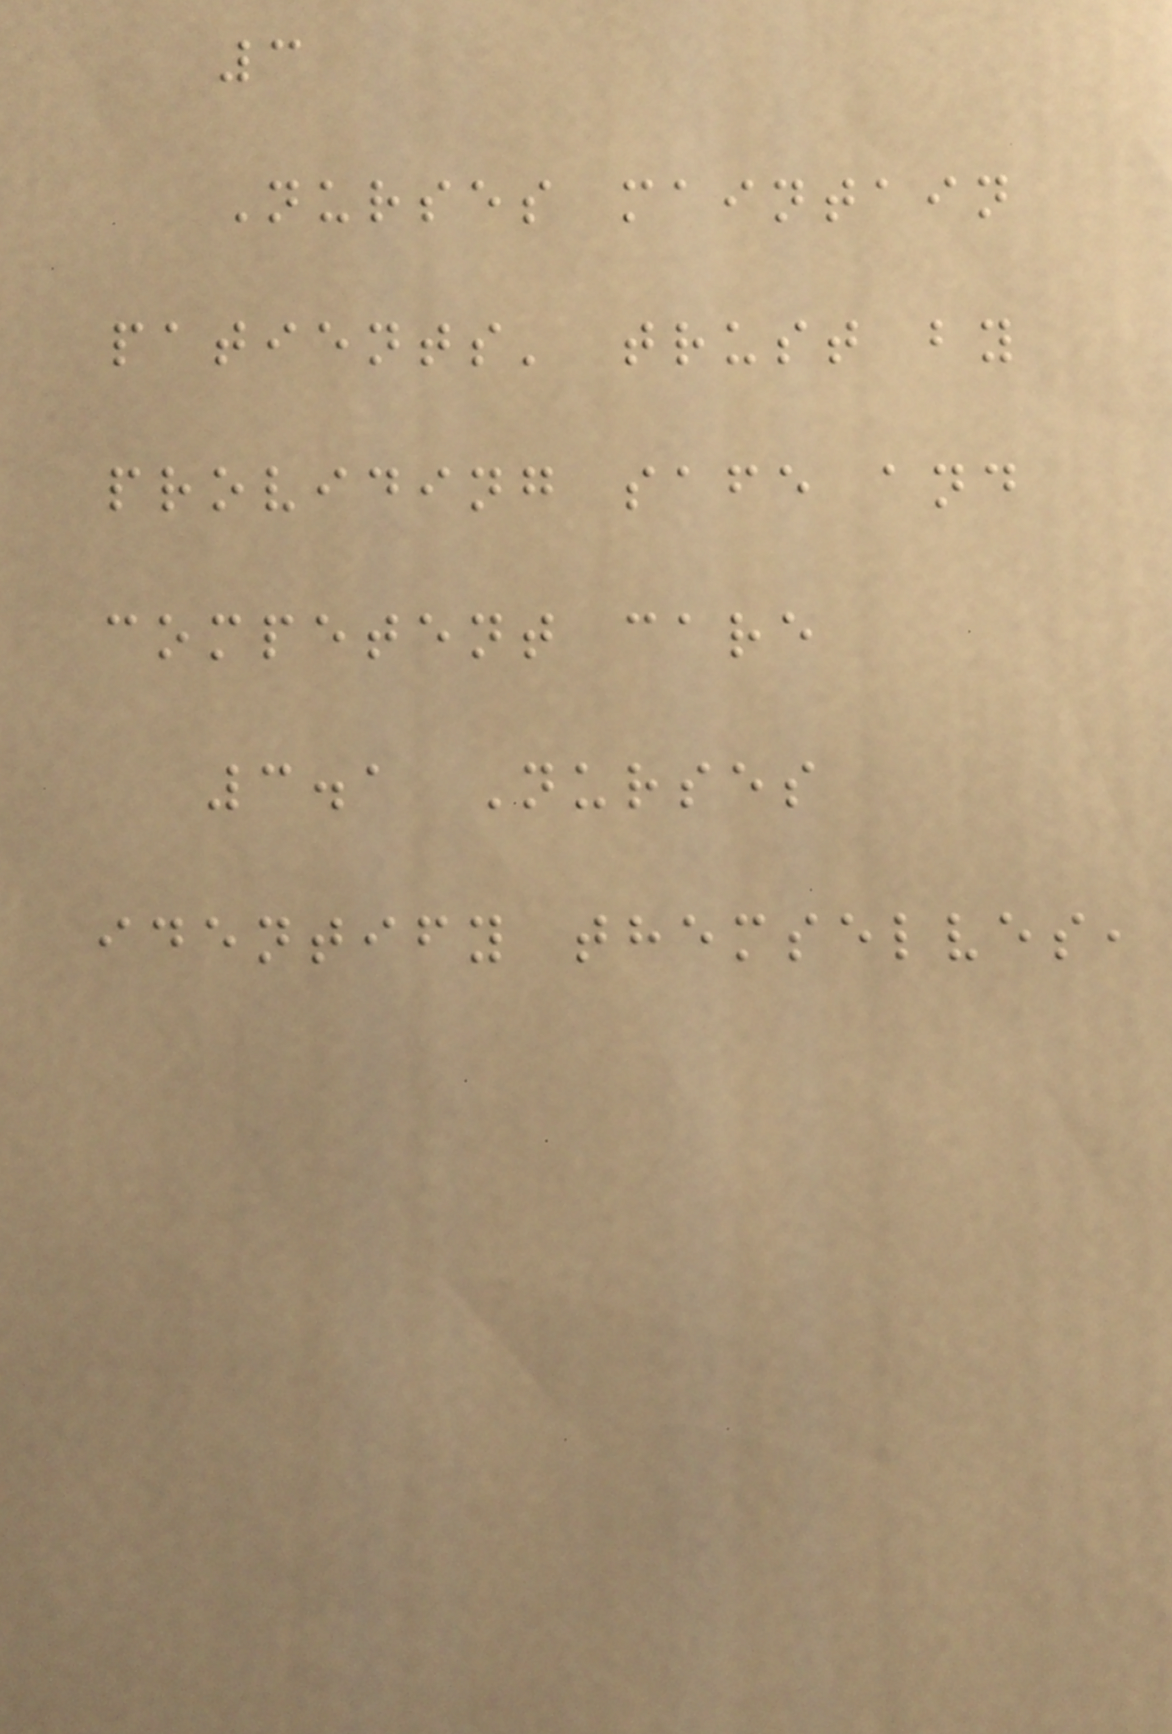3
Nurses maintain
patients' trust by
providing safe and
competent care
3.1 Nurses
identify themselves,
